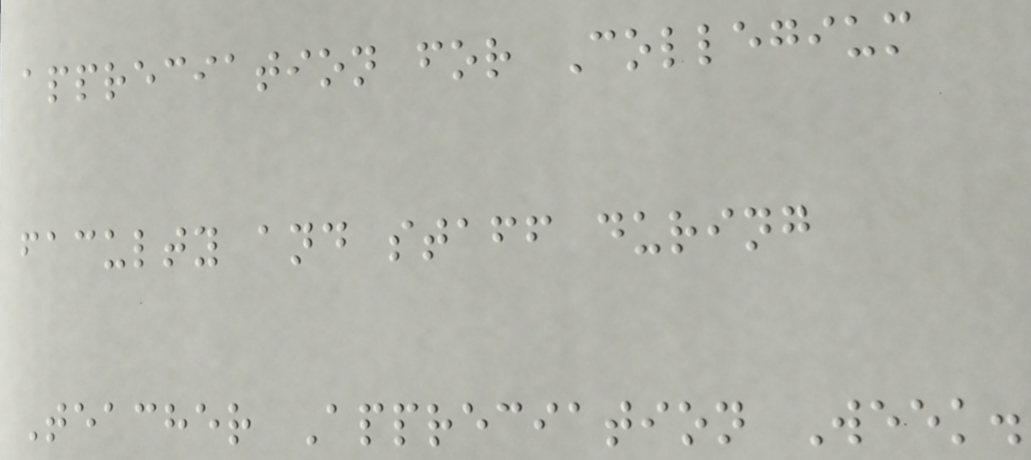appreciation for Collegium
faculty and staff during
Teacher Appreciation Week.
